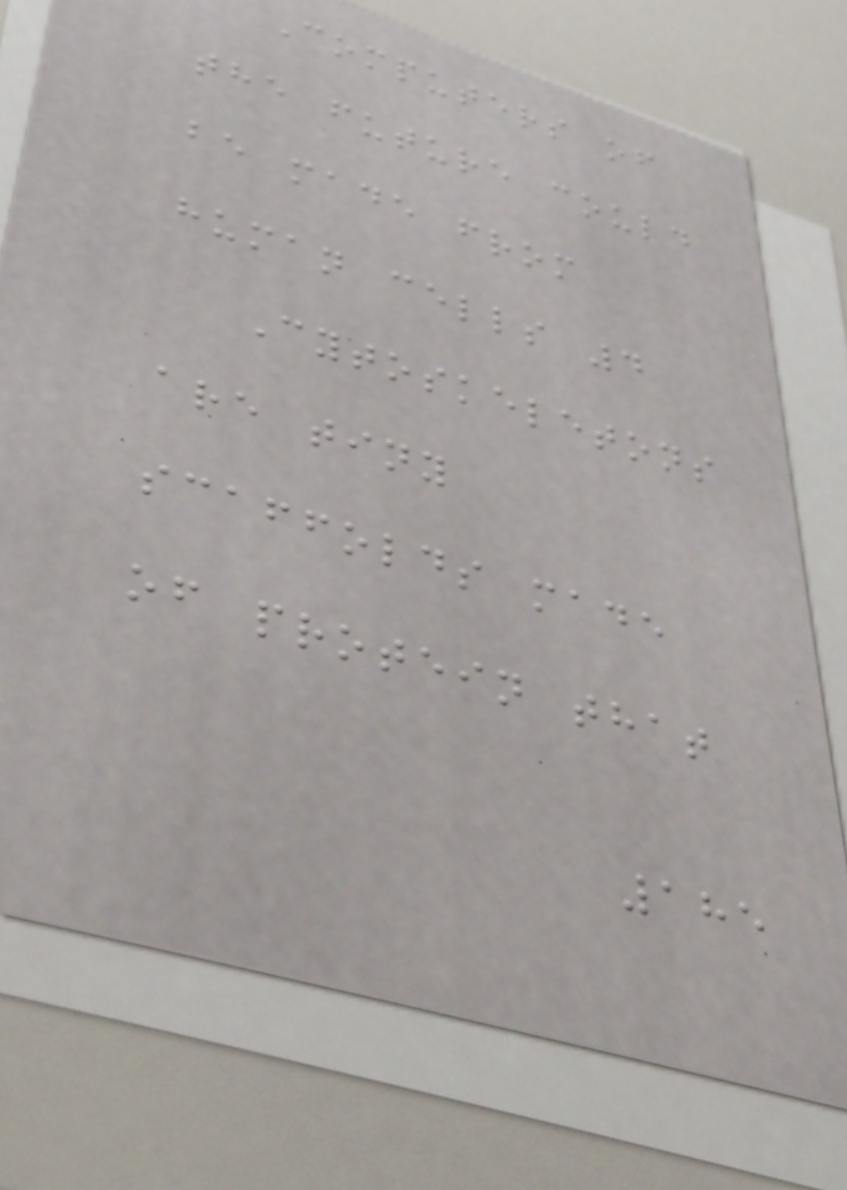Computers of
the future could
be made from
human cells 4
Cytoskeletons
are tiny
scaffolds made
of protein that
185
